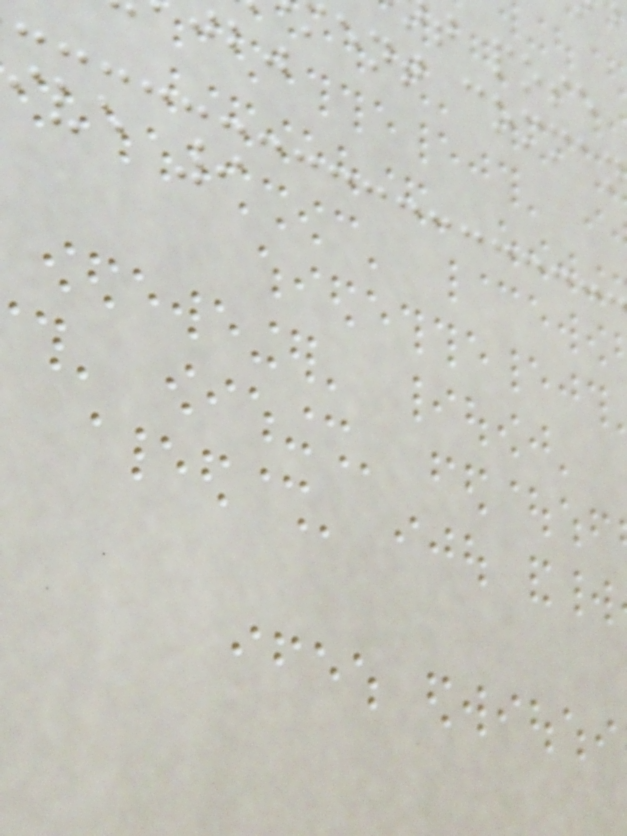t pose
ent comman
ive 9
